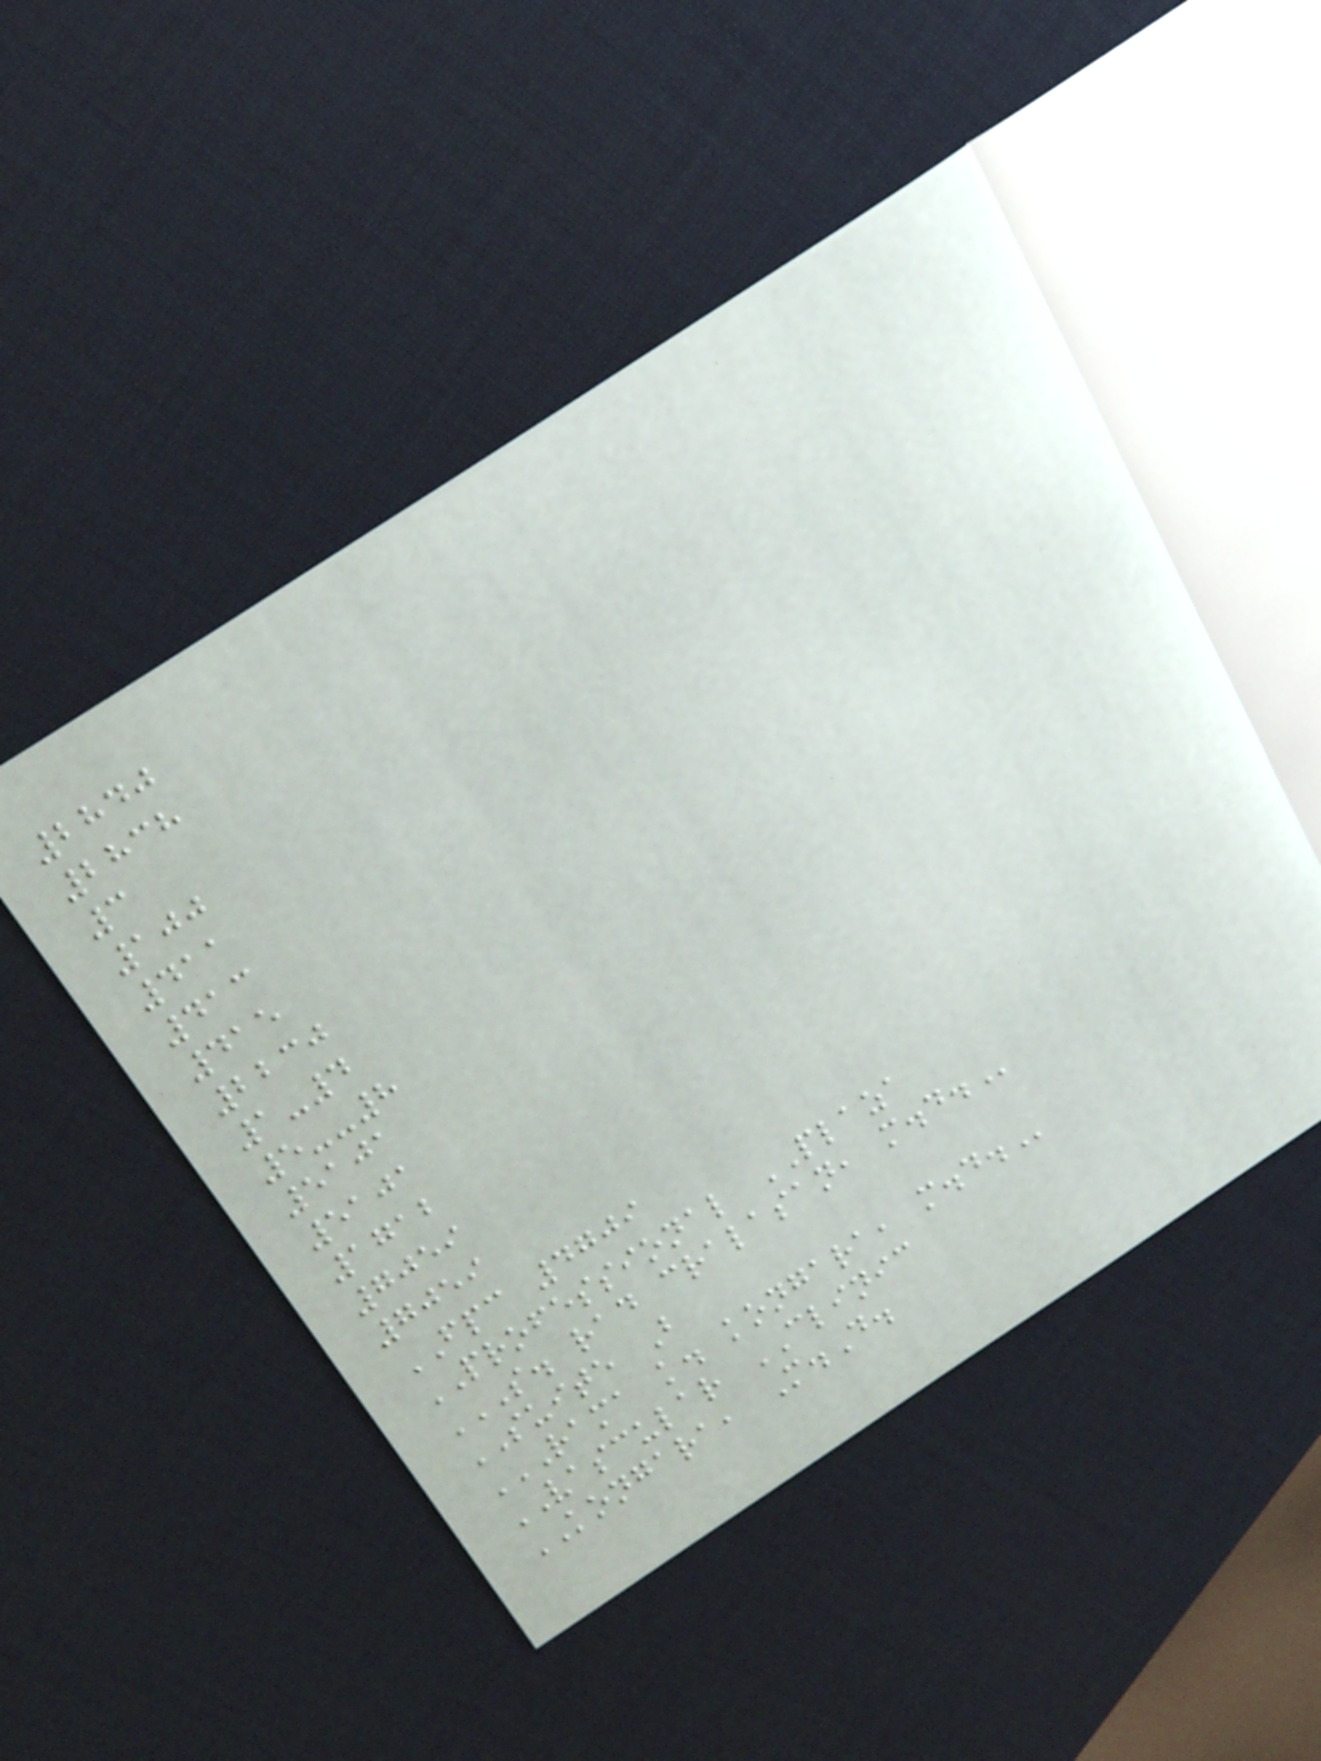2840
2838
3
100
411
413
415
2230
1-4
5--8
5101
5101
1712
7059
7059
FPC 4709
PROFESSIONAL PLAZA
S. RAD CRALASAN, M.D.
SUITE B
RAMA K. KONGARA, M.D.
VASCULAR CLINIC
KONGARA, M.D.
